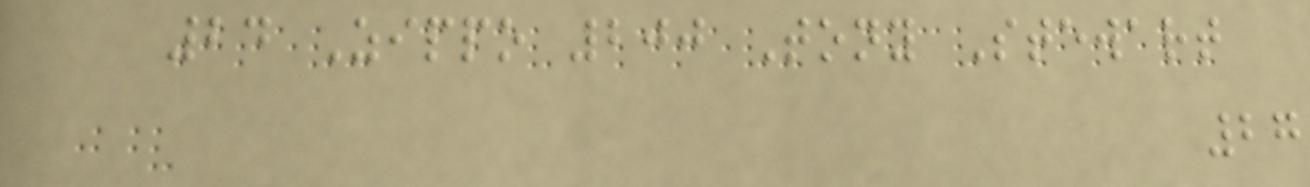24 Zippo 200 Tony Stewart
27
